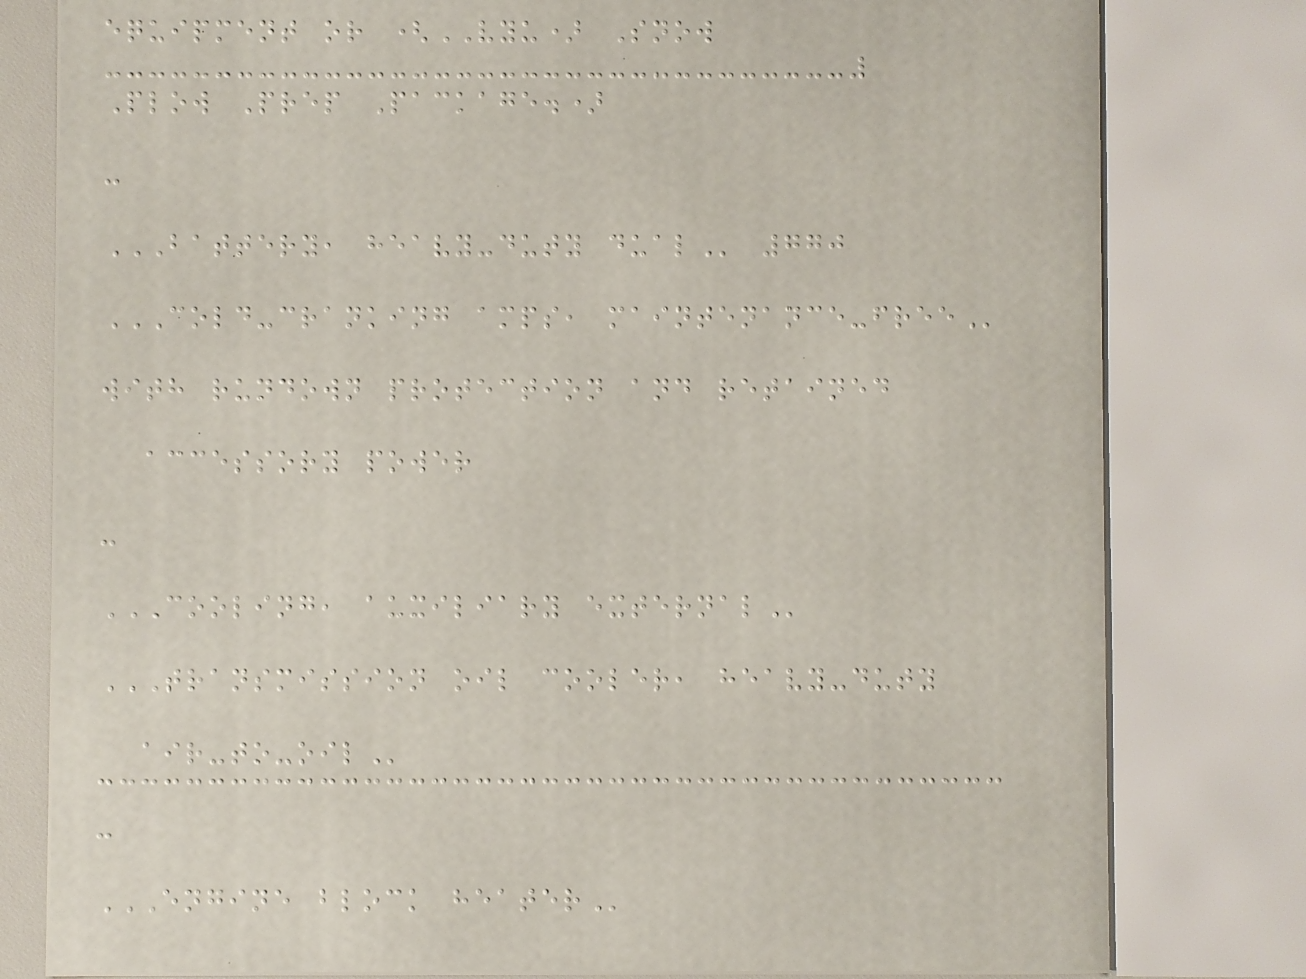equipment or (VYU) Snow
Plow Prep Package.)
-
BATTERY, HEAVY-DUTY DUAL 770
COLD-CRANKING AMPS, MAINTENANCE-FREE
with rundown protection and retained
accessory power
-
COOLING, AUXILIARY EXTERNAL
TRANSMISSION OIL COOLER, HEAVY-DUTY
AIR-TO-OIL
-
ENGINE BLOCK HEATER
